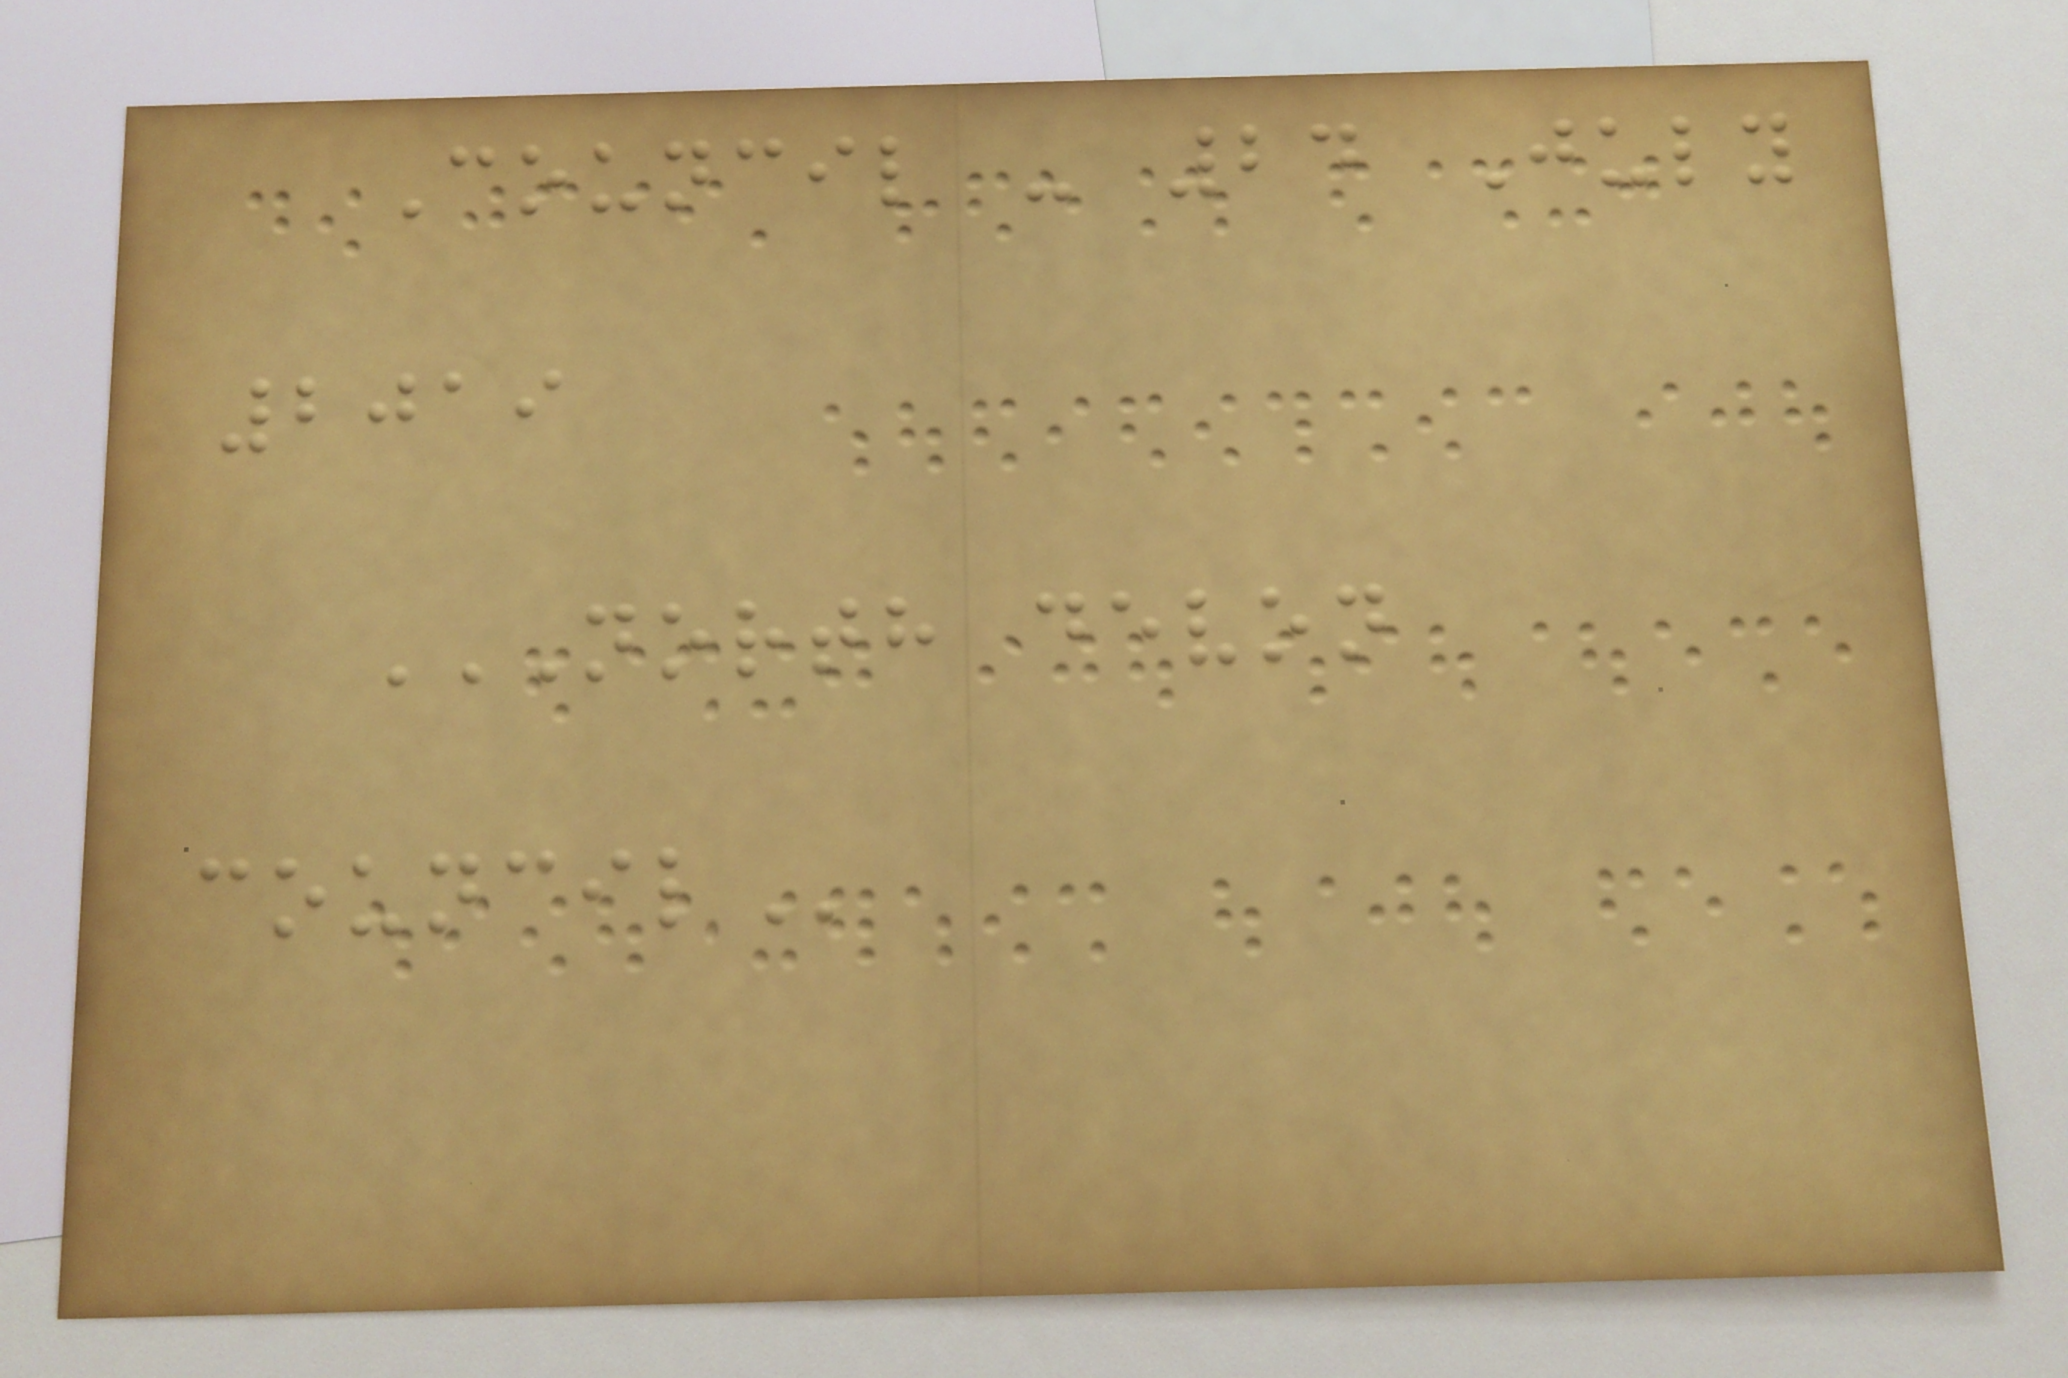Council - 24 July
2019
NORTH DEVON
COUNCIL
